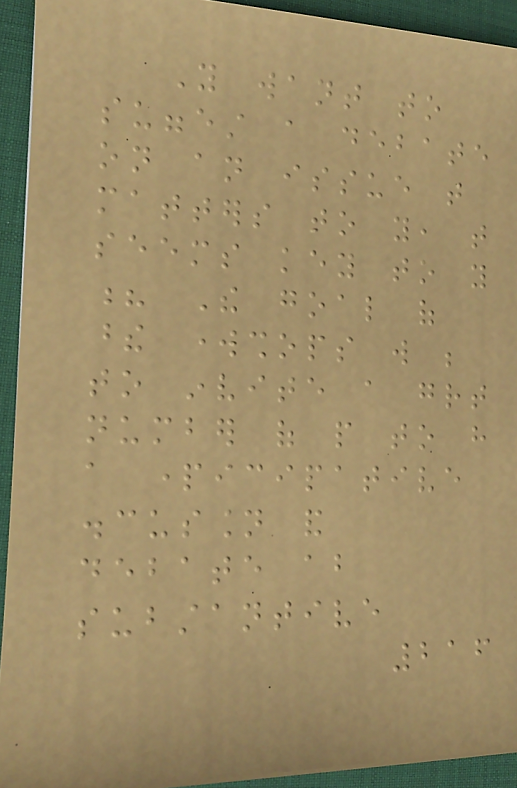You want to
suggest a debate
on an issue that
matters to you, that
seems key to you
? The goal of
these workshops will be
to invite a great
number of people to have
a participative
discussion and
debate about
substantive
216
